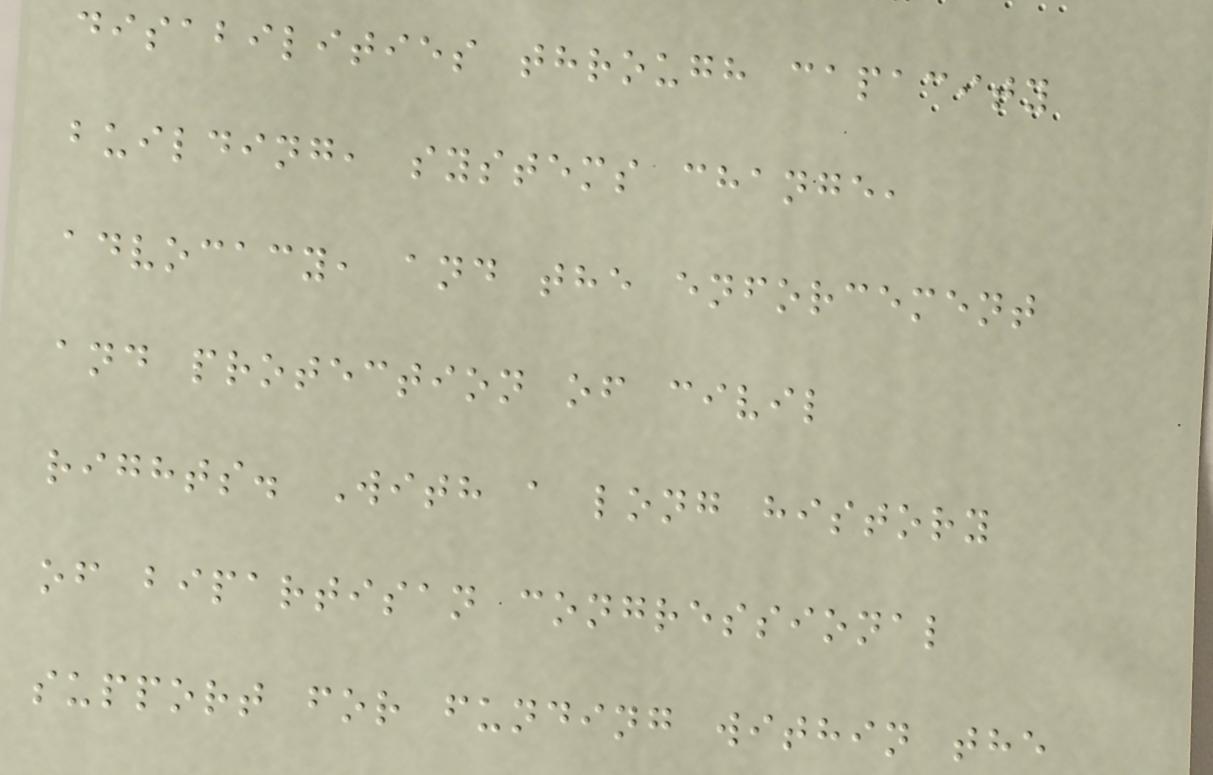disabilities through capacity
building, systems change,
advocacy, and the enforcement
and protection of civil
rights. With a long history
of bipartisan congressional
support for funding within the
